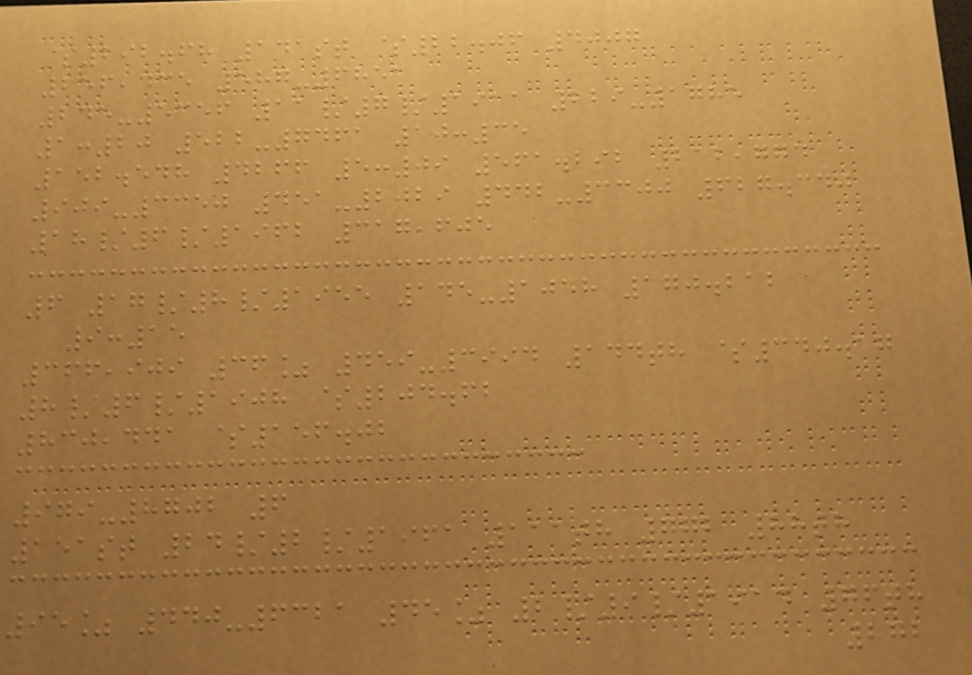$292.68 141st $22.06 4007
256,435 587-6851
245-5356 11/7/1911 229-1785
1:20 522-7461 10:35
152.548 4266 5:09 561.292 212,774
909-3350 451-2029 442-3300 627.340
18/6/1962 317,605
6 17/8/1955 145-1058 170.212
9:15
366,909 36% 459-3994 144th $340.17
8/6/1908 $204.62
830,441 $156.02
979-8702 6
151st 24/2/1961 111th 772 88th
95% 440-6321 45% 2/9/1914 76th
272
